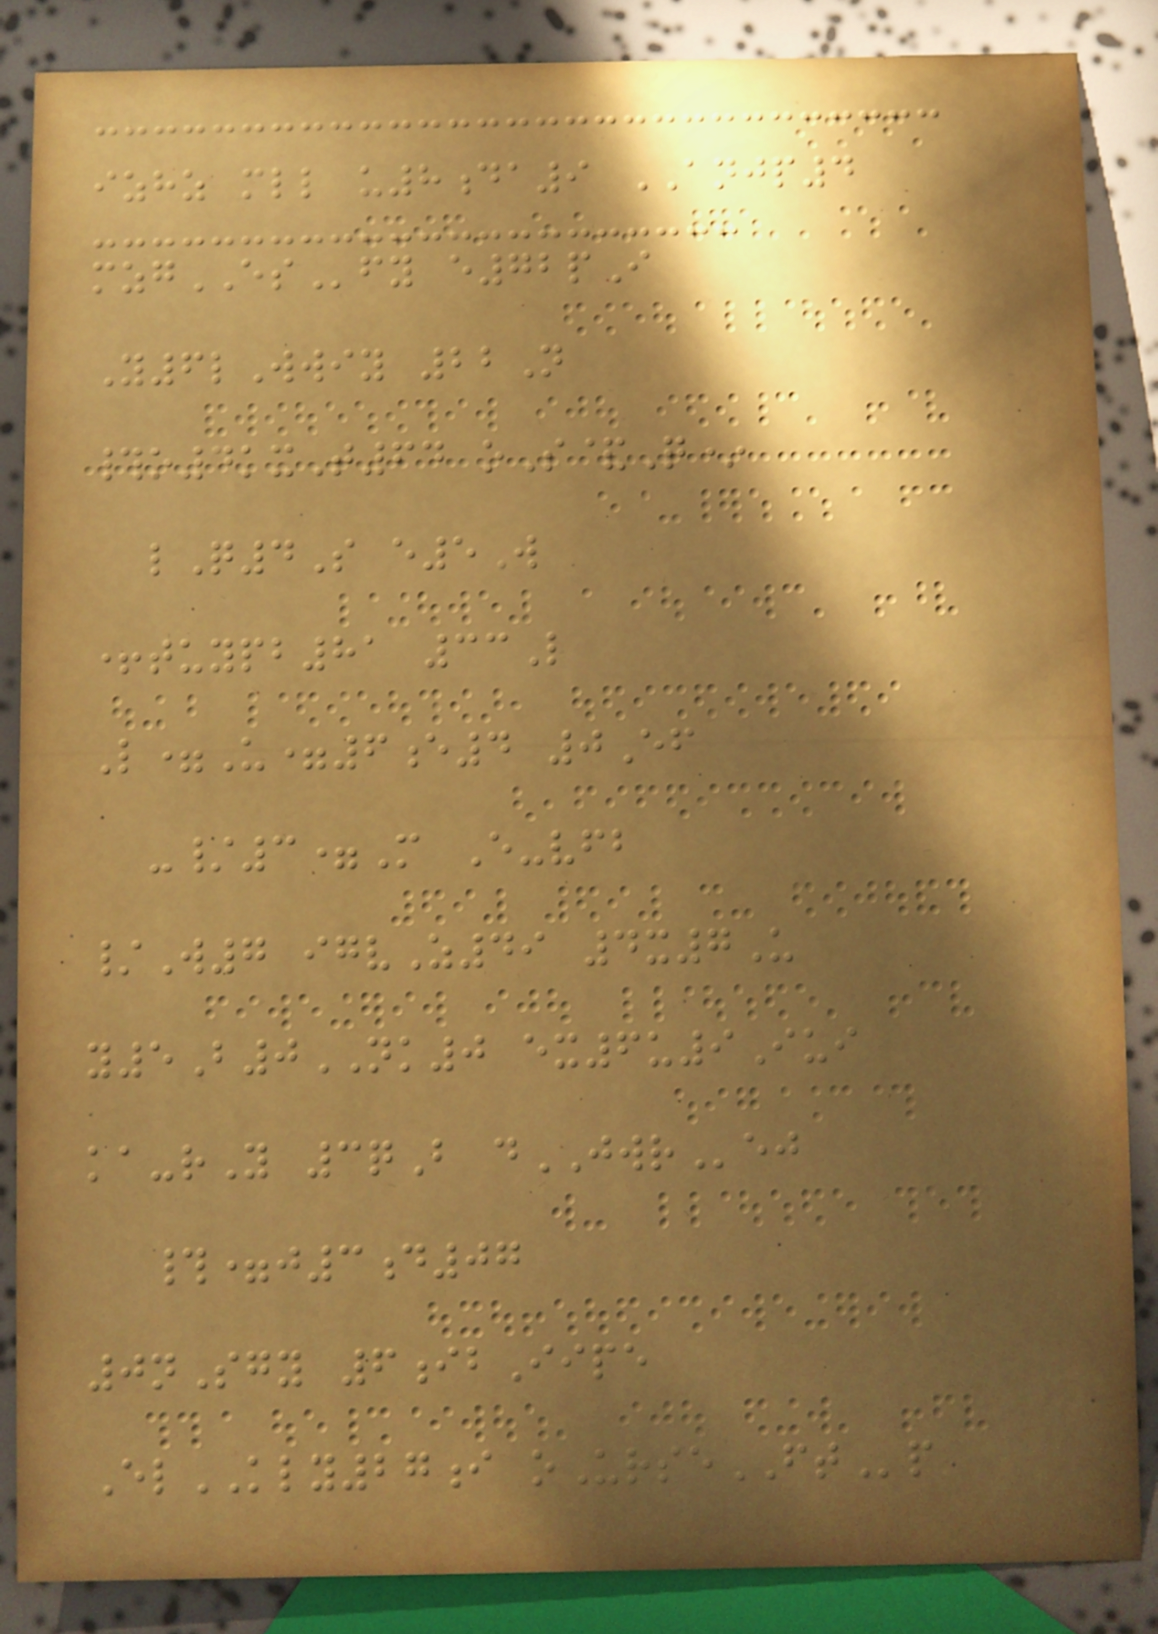izhz mll u8da9 ANJP4
mzgESfy e72pI
Y6lWwiy 22N
#o4kxT64 oS&Q*
lQ4S e5W
+tuypb81 33L
L=U=6e4 0Ef
-/3=M E-vfb
/W7 igvZ49 4x7U
y5B0NK0 ex6u9Iui
ka-rY 3qB dJWRej
#=j3d07
0nSgy 6ibIipe
ElKLY27i oUrseFTp
